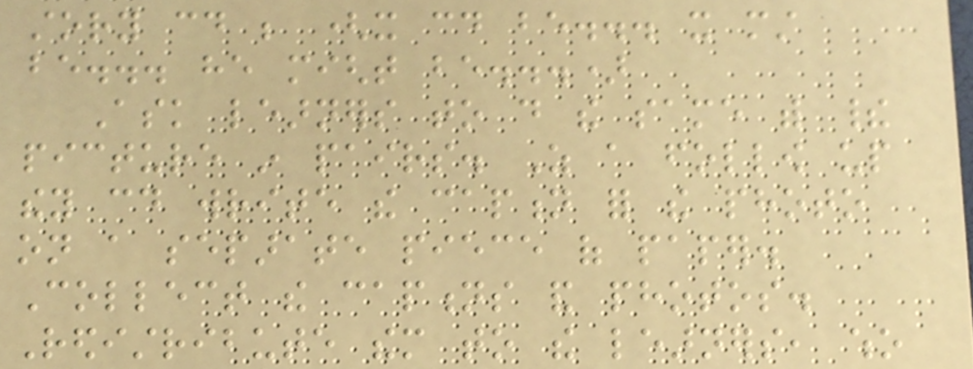story could be (it could be... it must
be... he might be...)
Ask learners to do the same with their
picture in pairs. As a follow up
they could write the caption for the photo
on a separate piece of paper.
Collect the captions and photos.
Redistribute them to the learners, who
